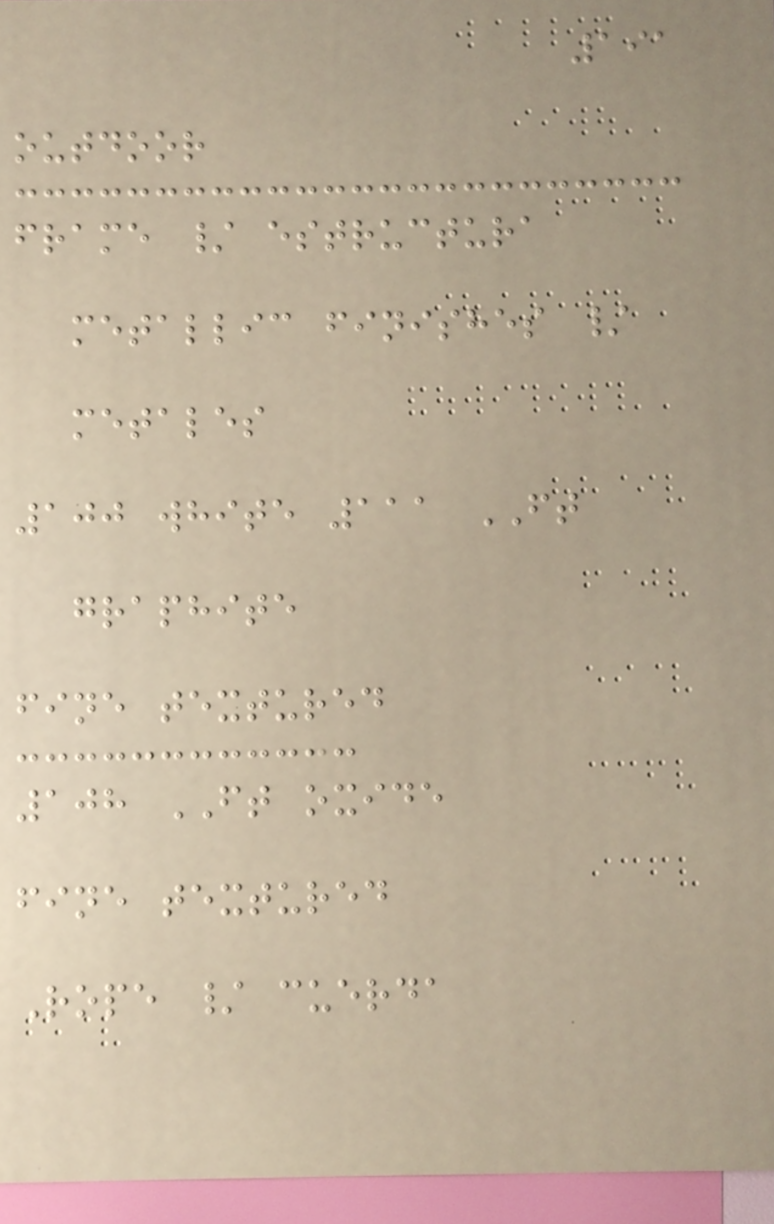191
outdoor
frame / estructura
metallic finishes /
metales
100 white 111 FT
graphite
fine textured
108 FT oxide
fine textured
Rope / cuerda
